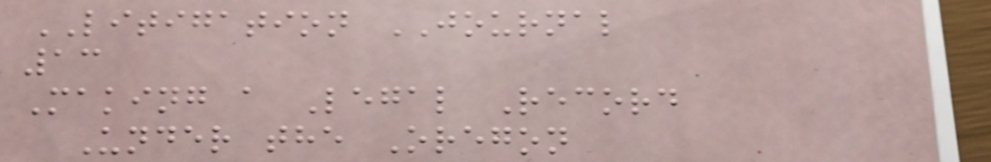LITIGATION JOURNAL
13
Making a Legal Record
Under the Oregon
